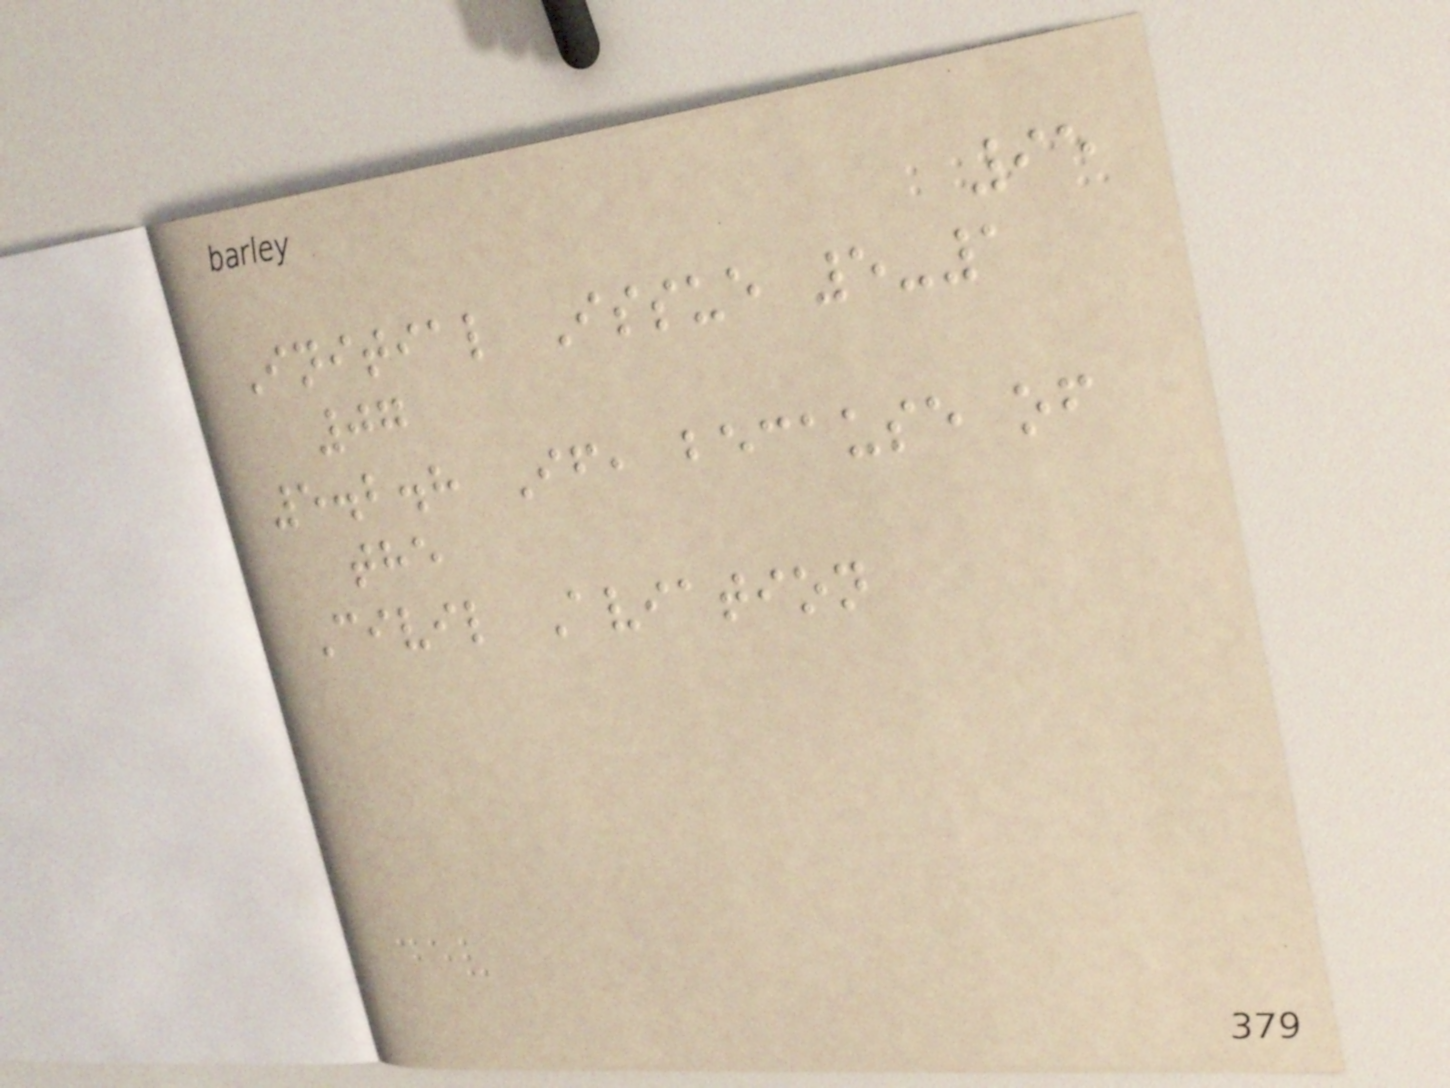95
Initial Issue 5-1
07
5.2.8 If, because of
the
Civil Aviation
